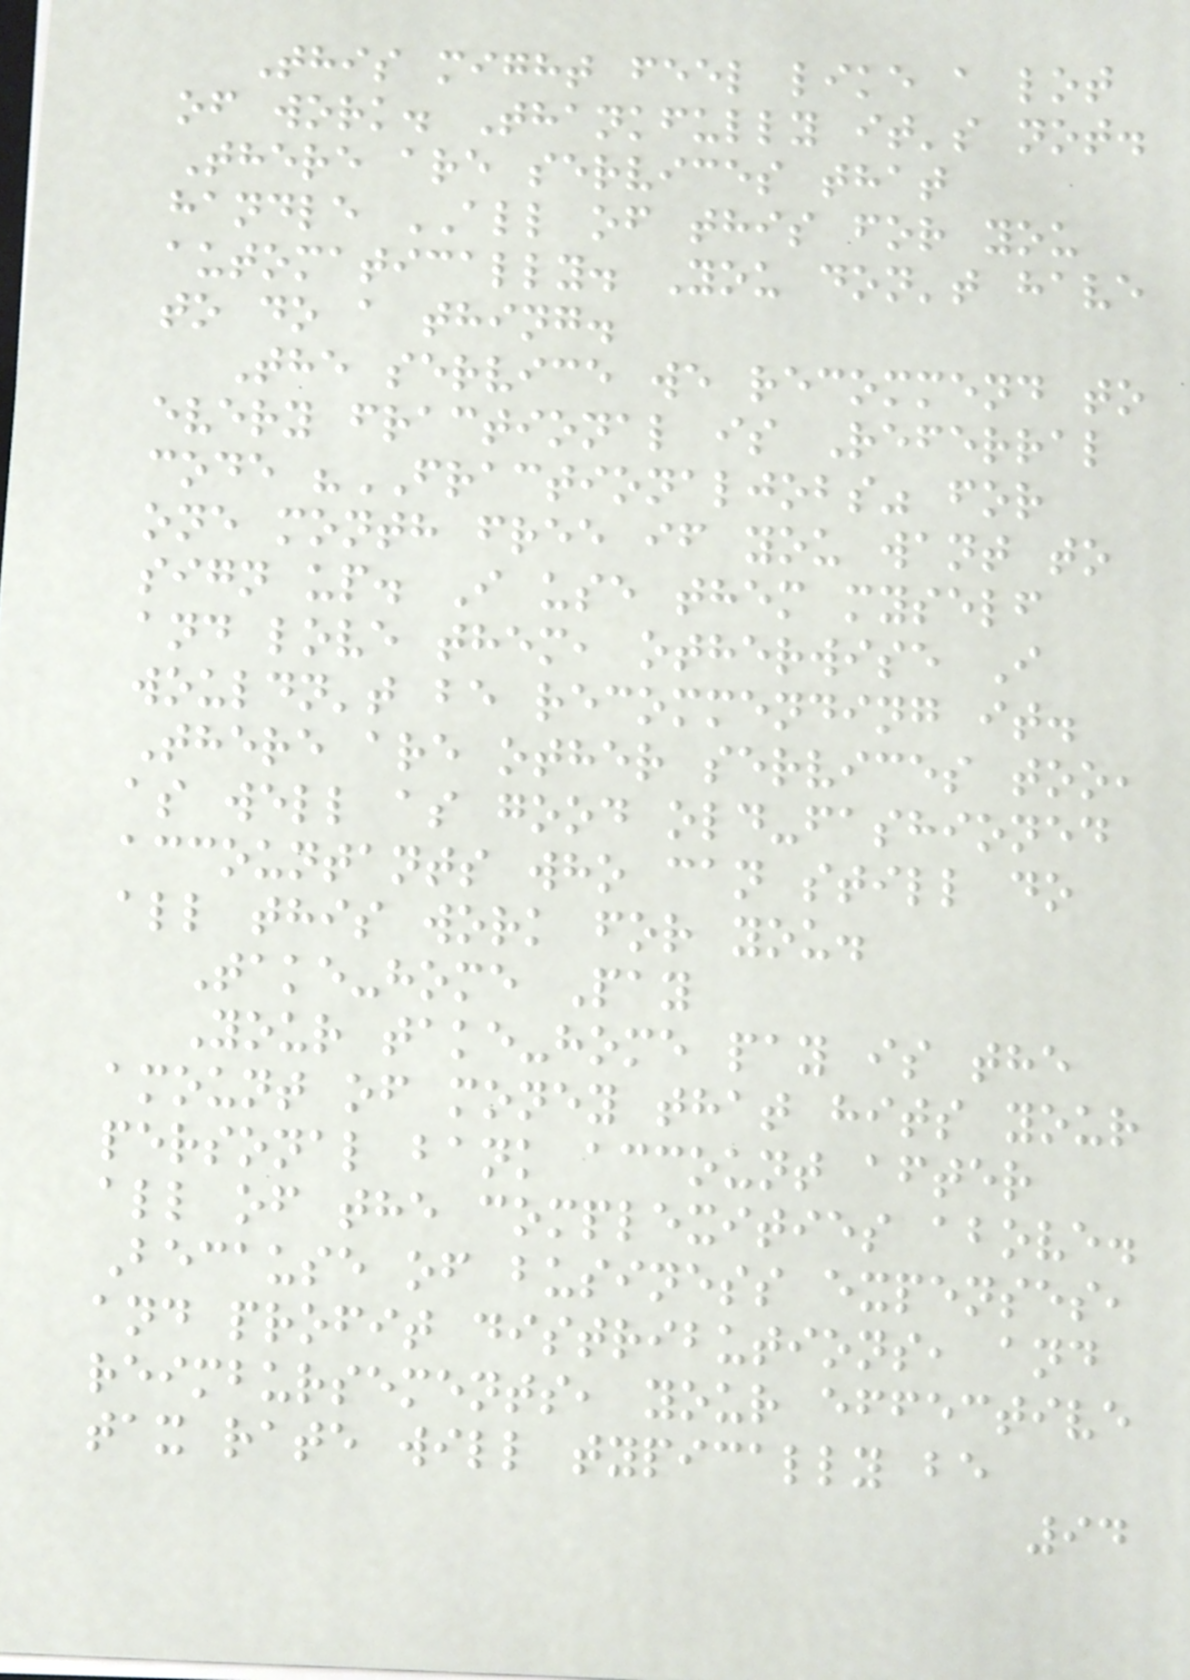This might feel like a lot
of work. Thankfully it's not.
There are services that
handle ALL of this for you
automatically. You don't have
to do a thing.
The service we recommend to
every fractional is Referral
code "FRACTIONALJOBS" for
one month free if you want to
sign up. I use them myself
and love them, otherwise I
wouldn't be recommending it.
There are other services too,
as well as good old-fashioned
accountants who can still do
all this work for you.
Take-home Pay
Your take-home pay is the
amount of money that hits your
personal bank account after
all of the complexities above.
Because of business expenses,
and profit distributions, and
reimbursements, your effective
tax rate will typically be
94
